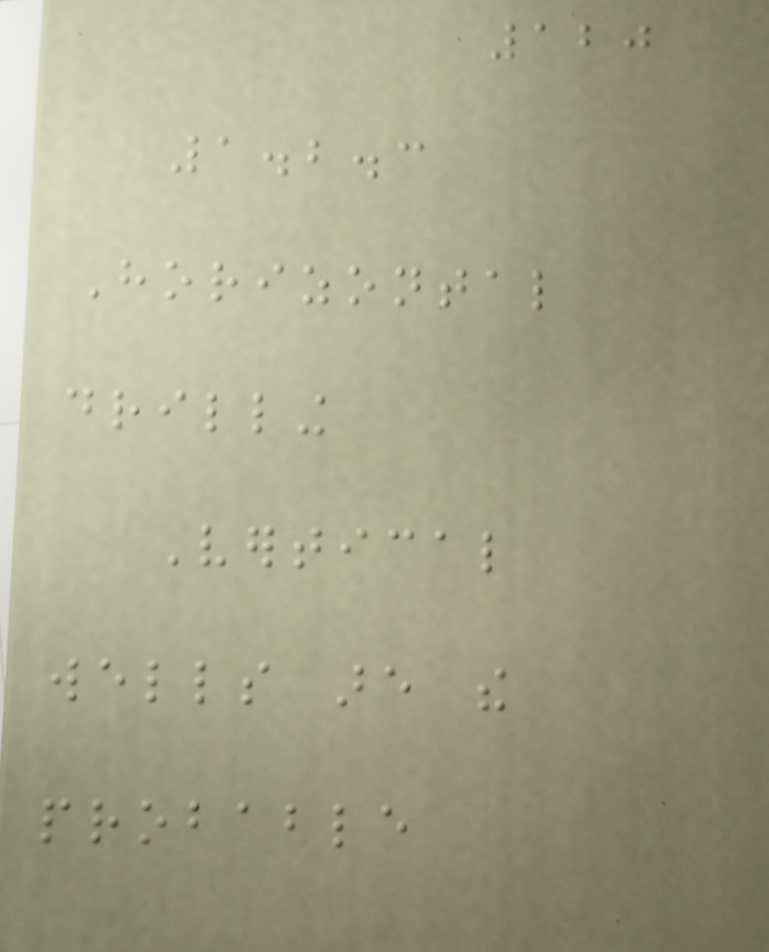120
1.2.3
Horizontal
drilling
Vertical
wells are the
probable
